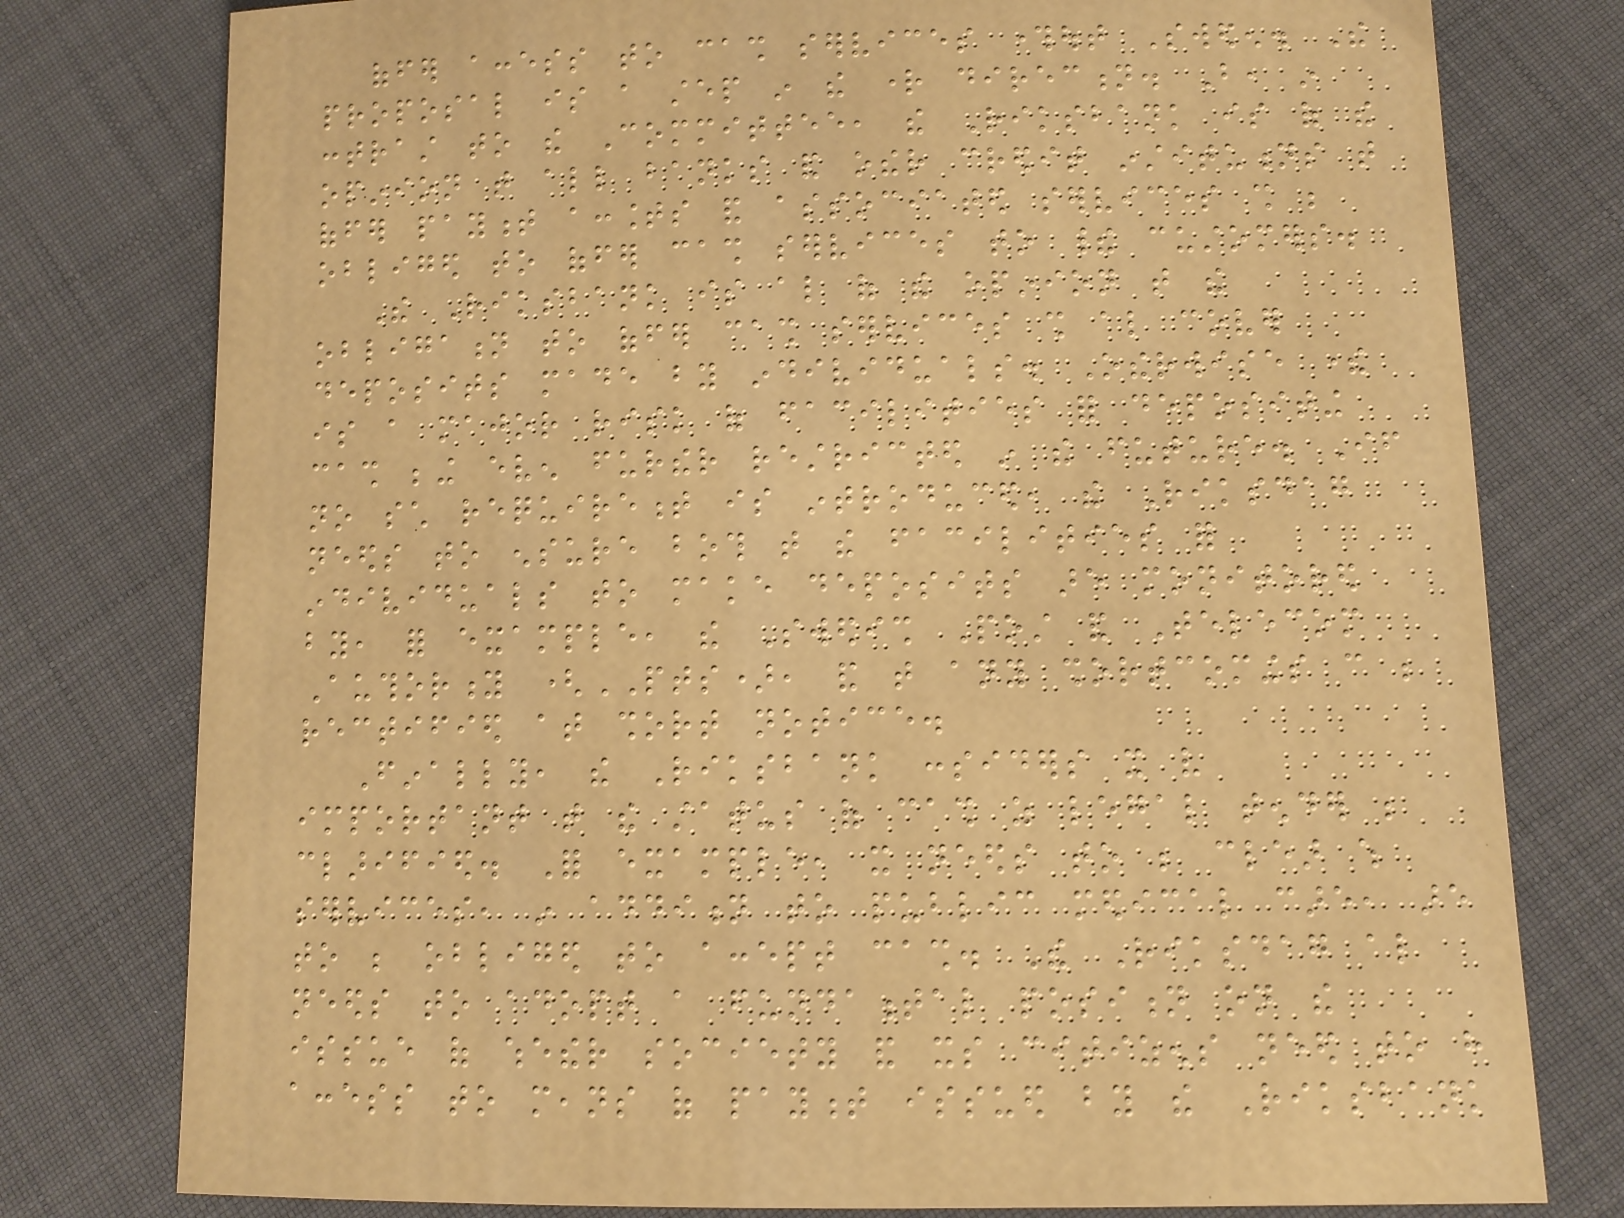offer access to cash services throughout Sweden. The
proposal is a step in the right direction. But, in
contrast to the Committee, the Riksbank is of the
opinion that all banks and other credit institutions that
offer payment accounts and associated services shall be
obliged to offer cash services to their customers.
The Riksbank is also of the opinion that the
obligation to offer cash services shall also cover
deposits made by individuals. Otherwise there
is a major risk of facilities for depositing
cash being even further restricted in the future. If
no such requirement is introduced, the Riksdag
needs to ensure both that the facilities for
individuals to make deposits are monitored
by, for example, the Swedish Post and Telecom
Authority (PTS), and that any shortcomings can be
rectified at short notice.
Finally, the Riksbank considers it very
important that the status of cash as legal tender be
clarified. For example, it needs to be clear which
services, in addition to public medical care, are
to be obliged to accept cash. The Riksdag also
needs to adopt a fundamental position on the
issue of whether society and its citizens need to have
access to means of payment issued by the Riksbank
